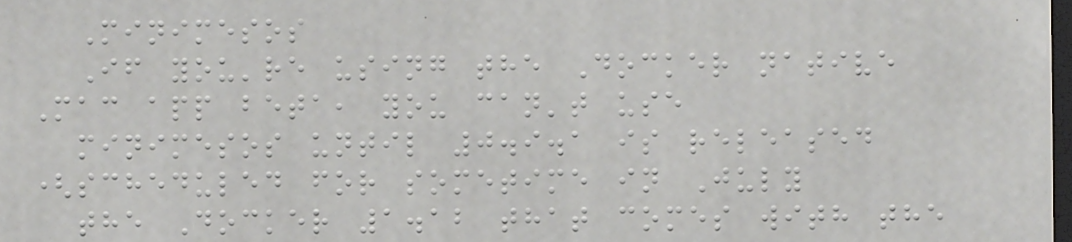Minimesos
If you're using the Docker native
Mac app beta, you can't use
minimesos until 0.9.1 is released
(scheduled for sometime in July
the Docker 1.12 that comes with the
